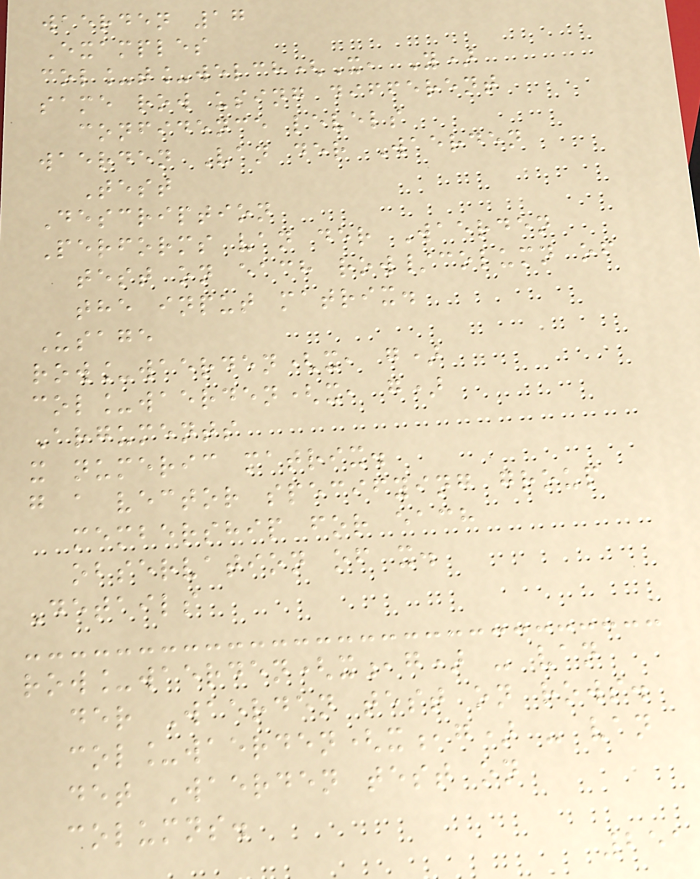waerden 17
Examples
col_t_welch(X, Y)
same row using different
confidence levels
waerden Van der Waerden
Test
Description
Performs van der Waerden
test on each row/column of
the input matrix.
Usage
row_waerden(x, g)
col_waerden(x, g)
Arguments
x numeric matrix.
g a vector specifying group
membership for each
observation of x.
Details
row_waerden(x,g) - van
der Waerden test on rows.
col_waerden(x,g) - van
det Waerden test on
columns.
251
